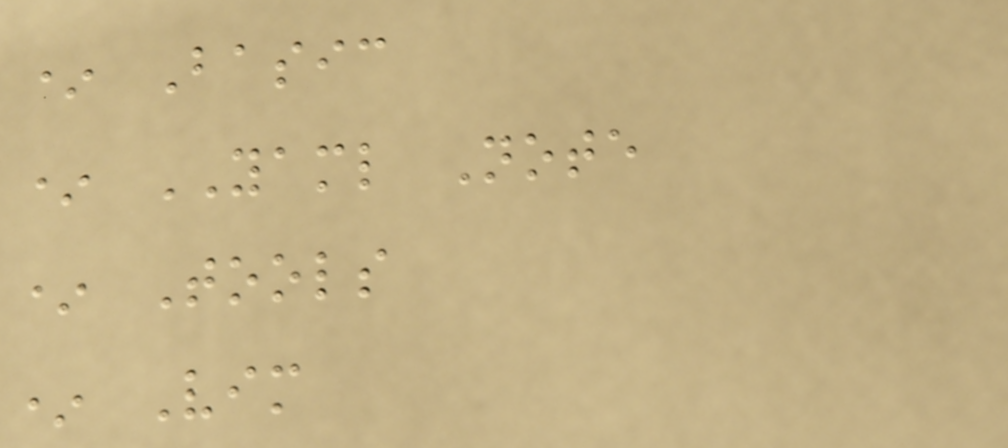* Basic
* YAML Note
* Tools
* Vim
